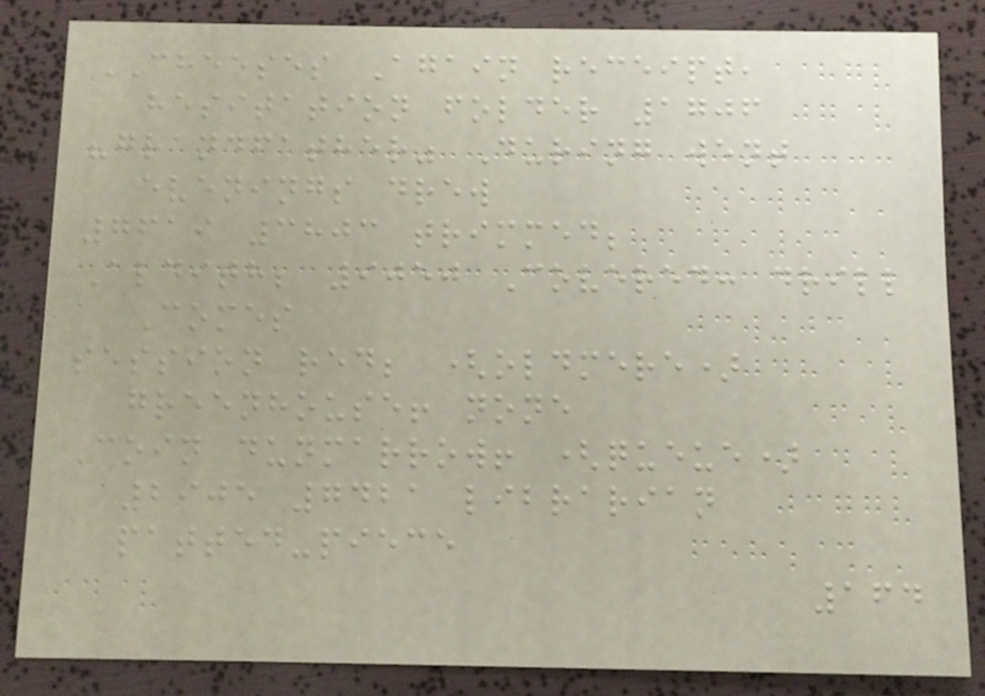CHEESES Again receipt,
hesitation folder 1706
"grandfather" During went
evenings drew
7619 3803 trimmed;
Aldith; 9050 Covered: drill
Comes
session red; (oldmere)
greenhouse! none
Coin dunmarrow! (queue)
2905 7421 librarian
patted-piece
164
